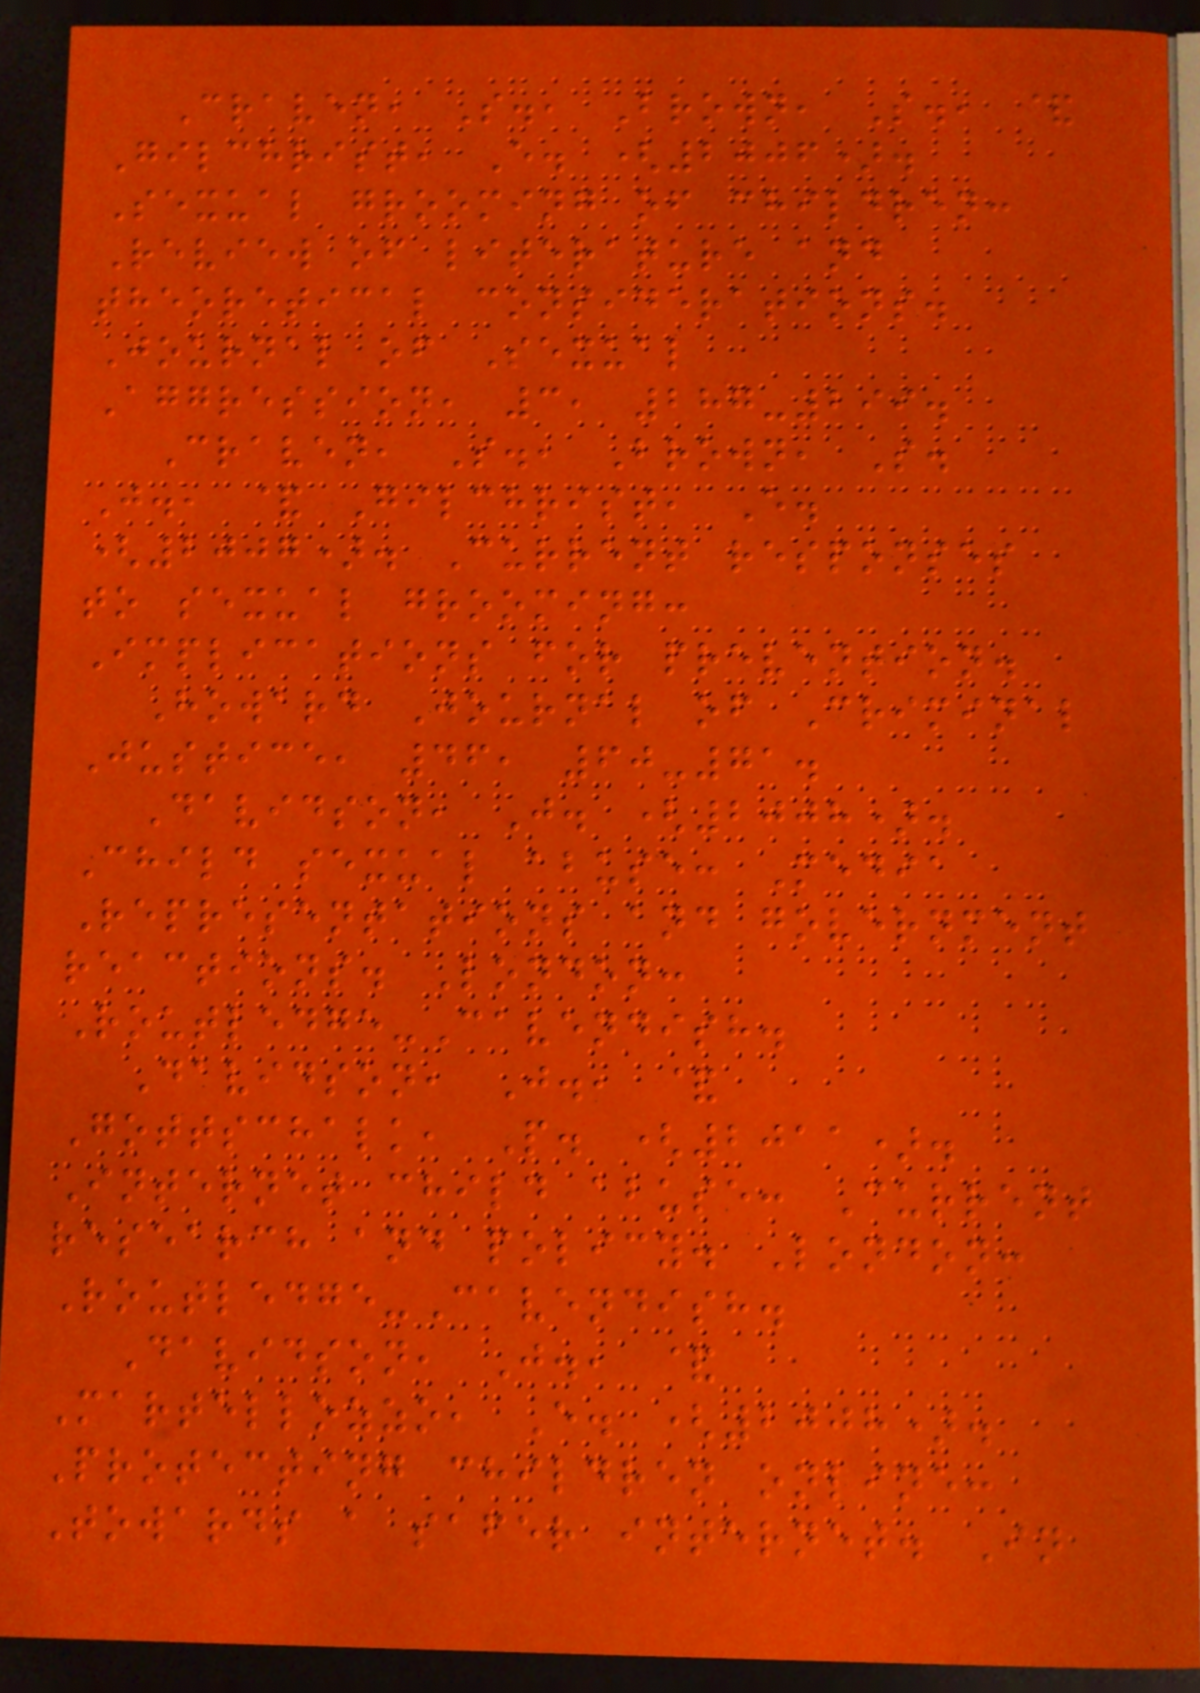Craven, S., Brown, S., &
Gilchrist, E. (2006).
Sexual grooming of children:
Review of literature and
theoretical considerations.
Journal of Sexual
Aggression, 3, 287-299.
Craven, S., Brown, S.
J., & Gilchrist, E.
(2007). Current responses
to sexual grooming:
Implications for prevention.
Howard Journal of Criminal
Justice, 46, 60-71.
Davidson, J. (2008).
Child sexual abuse: Media
Representations and government
reactions. London:
Routledge-Cavendish.
Davidson, J., &
Gottschalk, P. (2011).
Internet child abuse: Current
research and policy. London:
Routledge-Cavendish.
Davidson, J., &
Martellozzo, E. (2008).
Protecting children online:
Towards a safer internet. In
